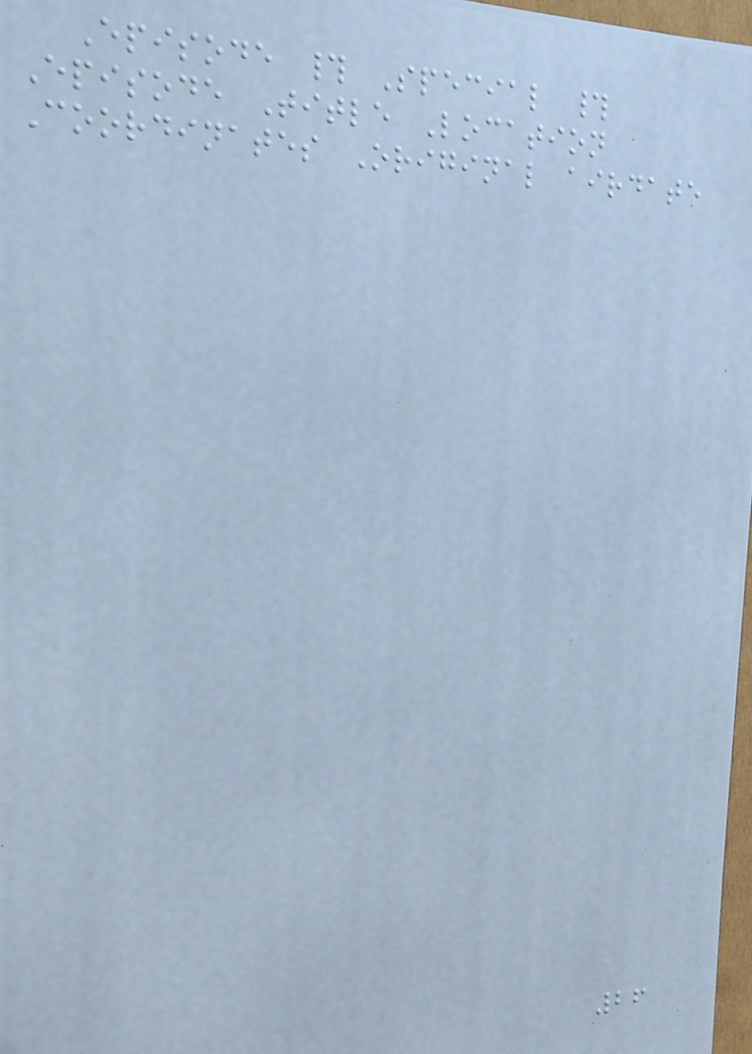Episode # Special #
Episode Title Location
Coordinates Original airdate
26
